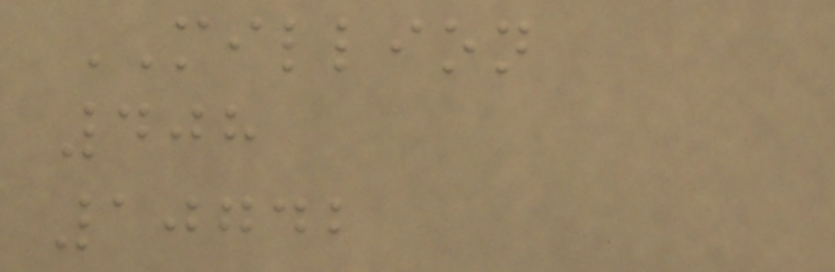MILLION
408
10742
